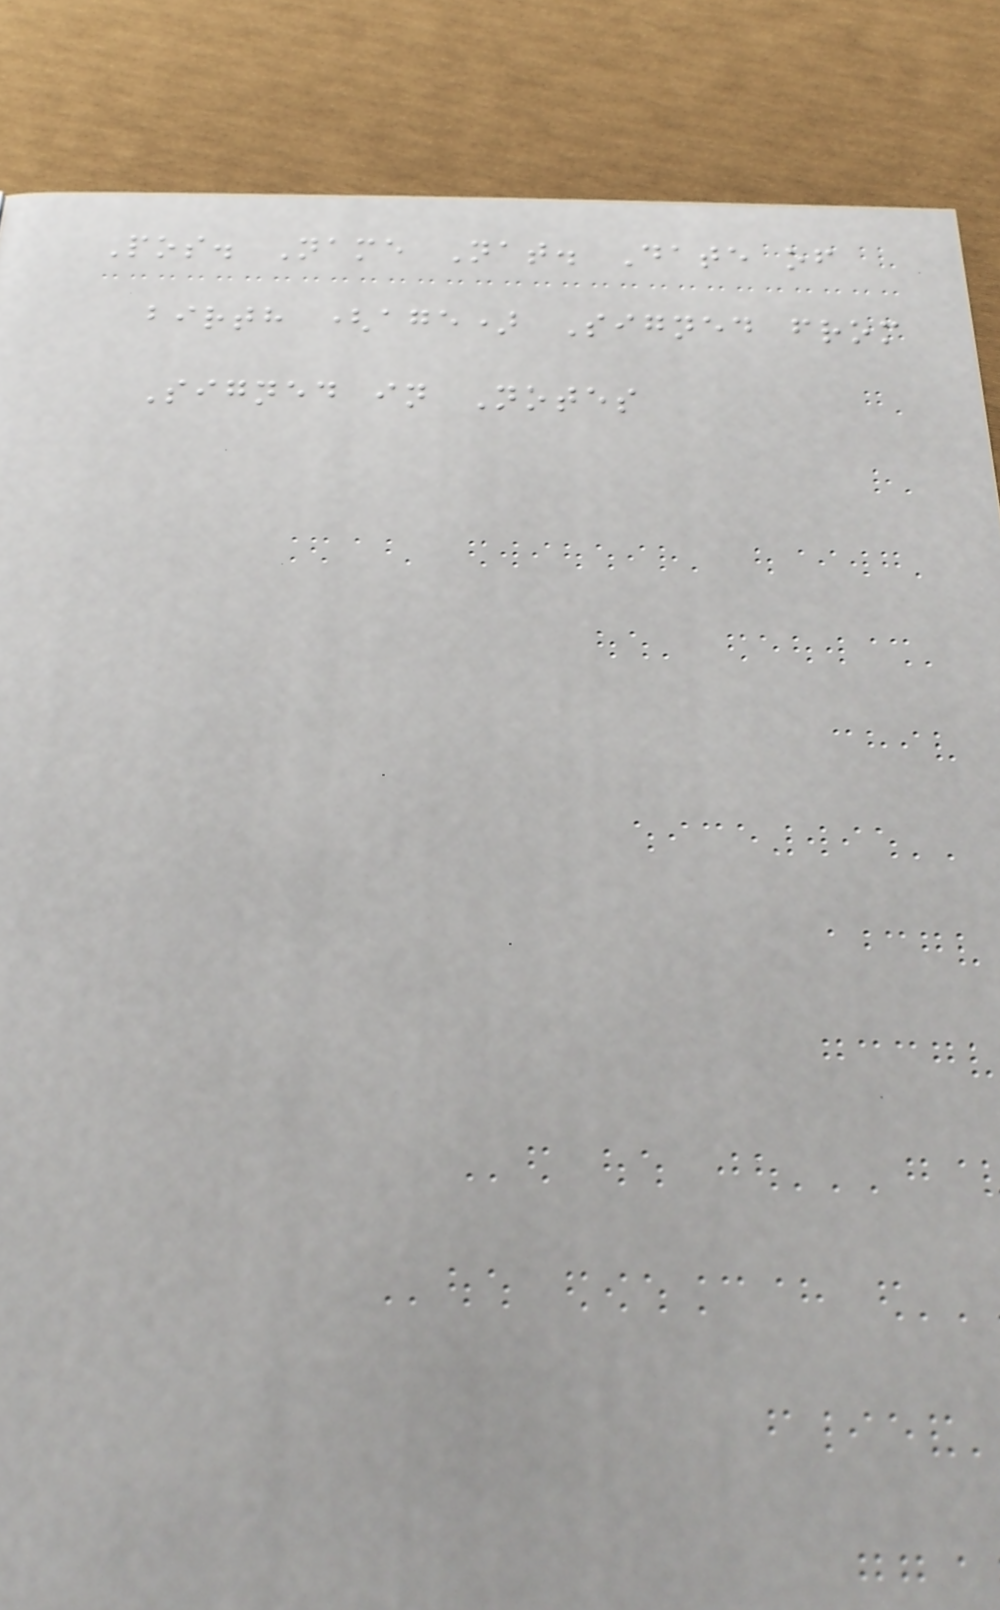Pos. Name Nat. Date of
birth (age) Signed from
Signed in Notes
